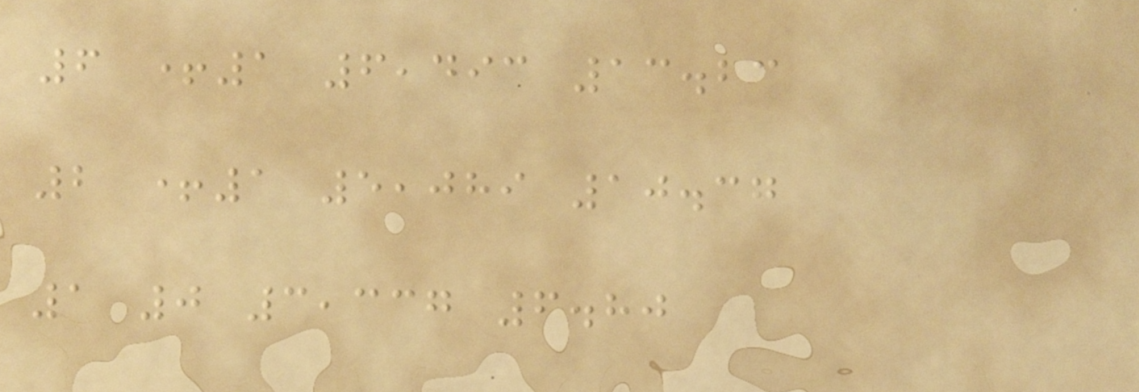6 +1 6,493 13.23
2 +1 5,089 10.37
1 0 3,337 6.80
